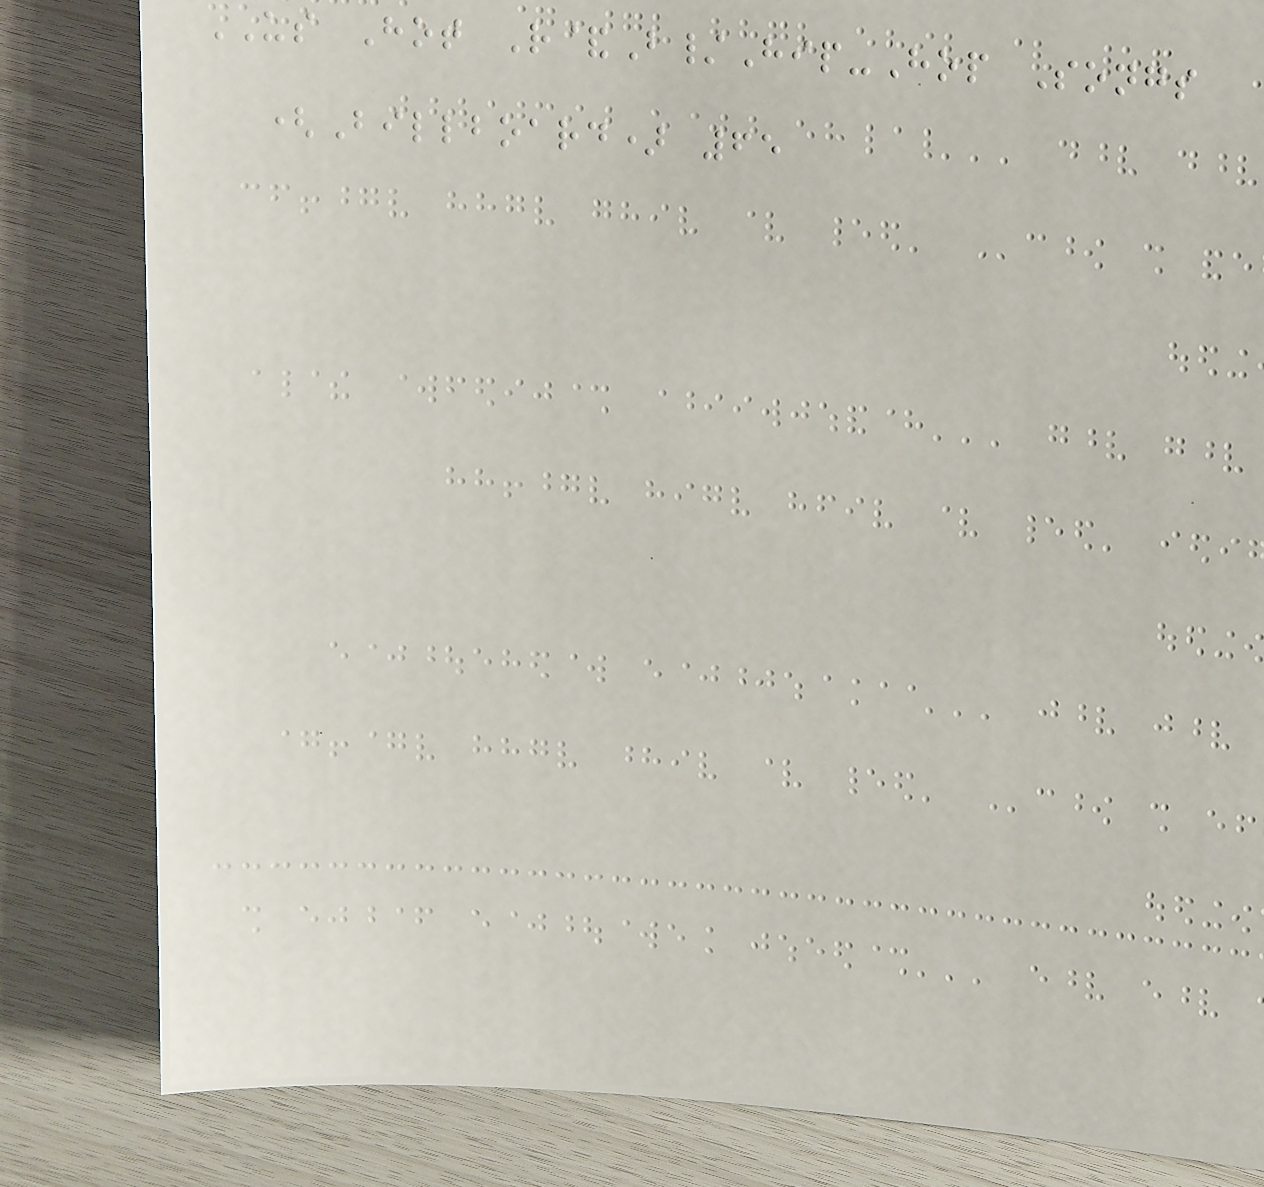US Hot R&B/Hip-Hop Songs
(Billboard) 65
